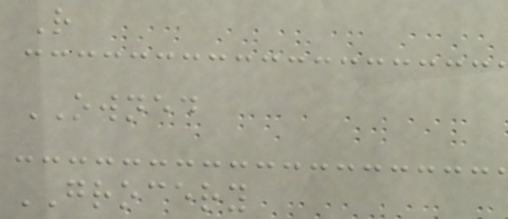R
OWNED
GROCERY
